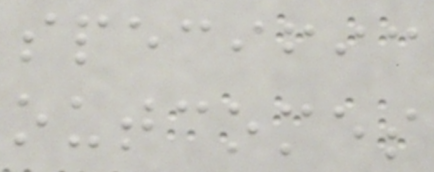specific
outcomes
